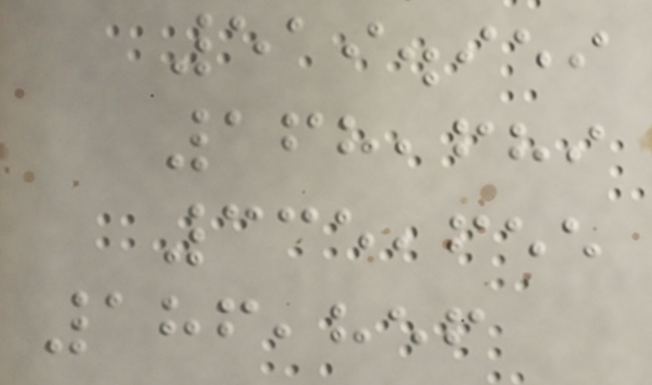519.959
168,689
335,655
186,856
